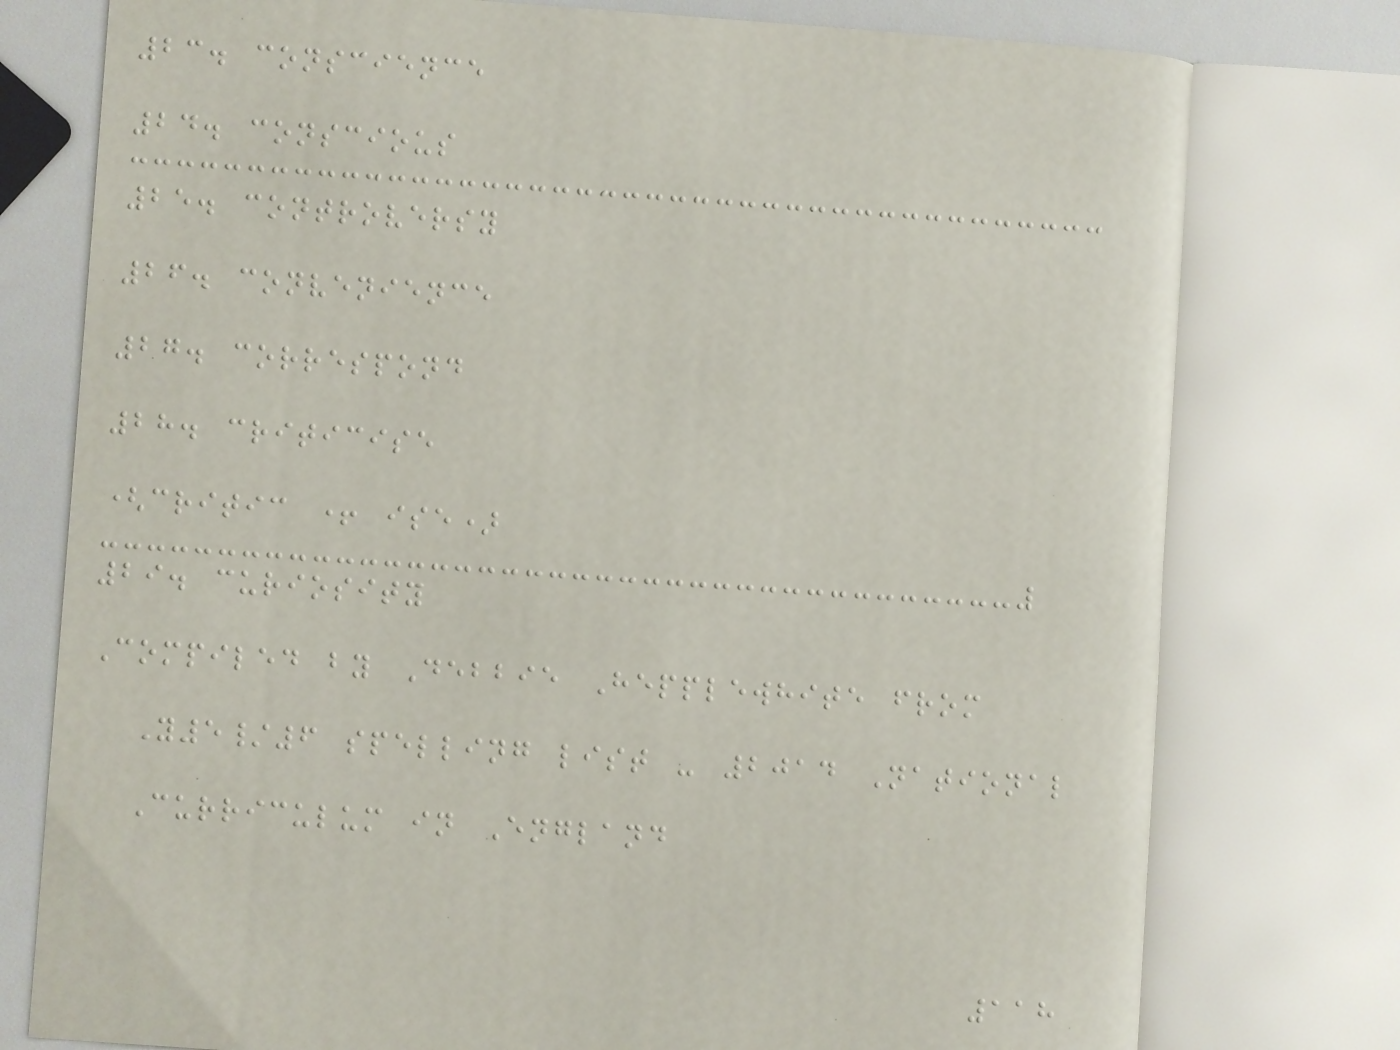23. conscience
24. conscious
25. controversy
26. convenience
27. correspond
28. criticise
(critic + ise)
29. curiosity
Compiled by Debbie Hepplewhite from
Y5/6 spelling list - 2014 National
Curriculum in England
118
